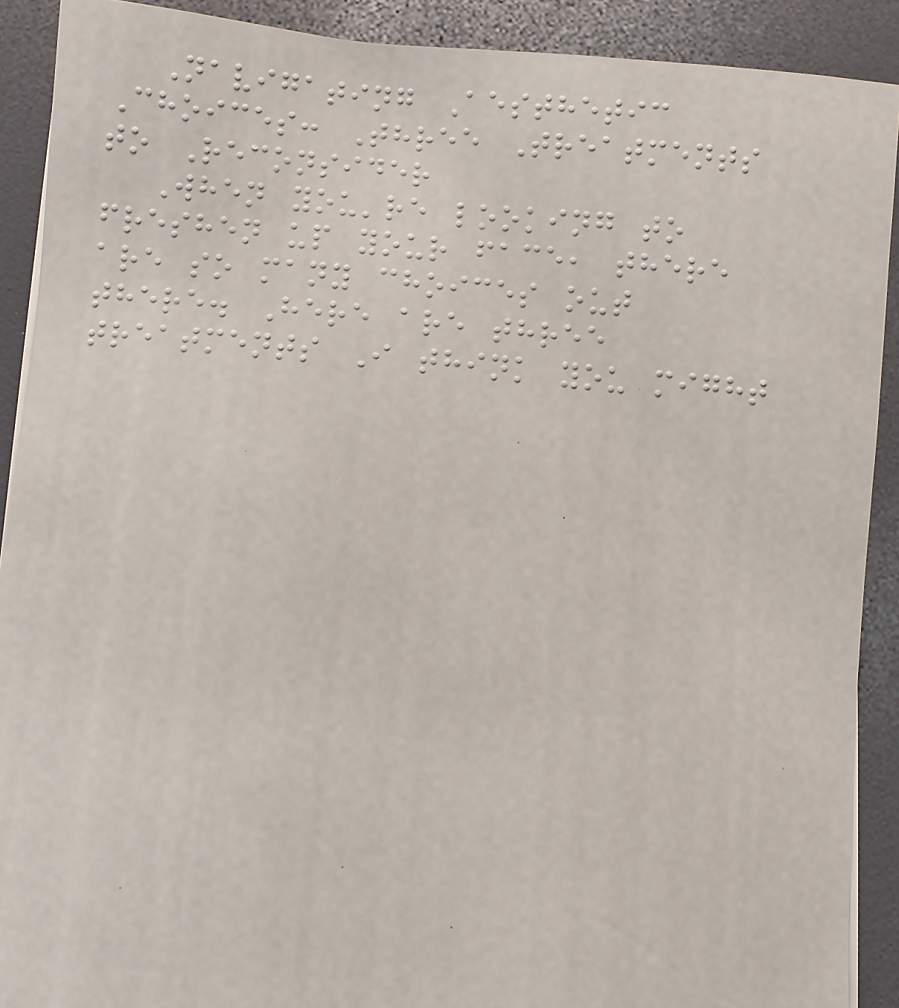Navigating Aesthetic
Choices: Three Treatments
to Reconsider
When you're looking to
freshen up your face, there
are so many choices out
there. Here are three
treatments I think you might
